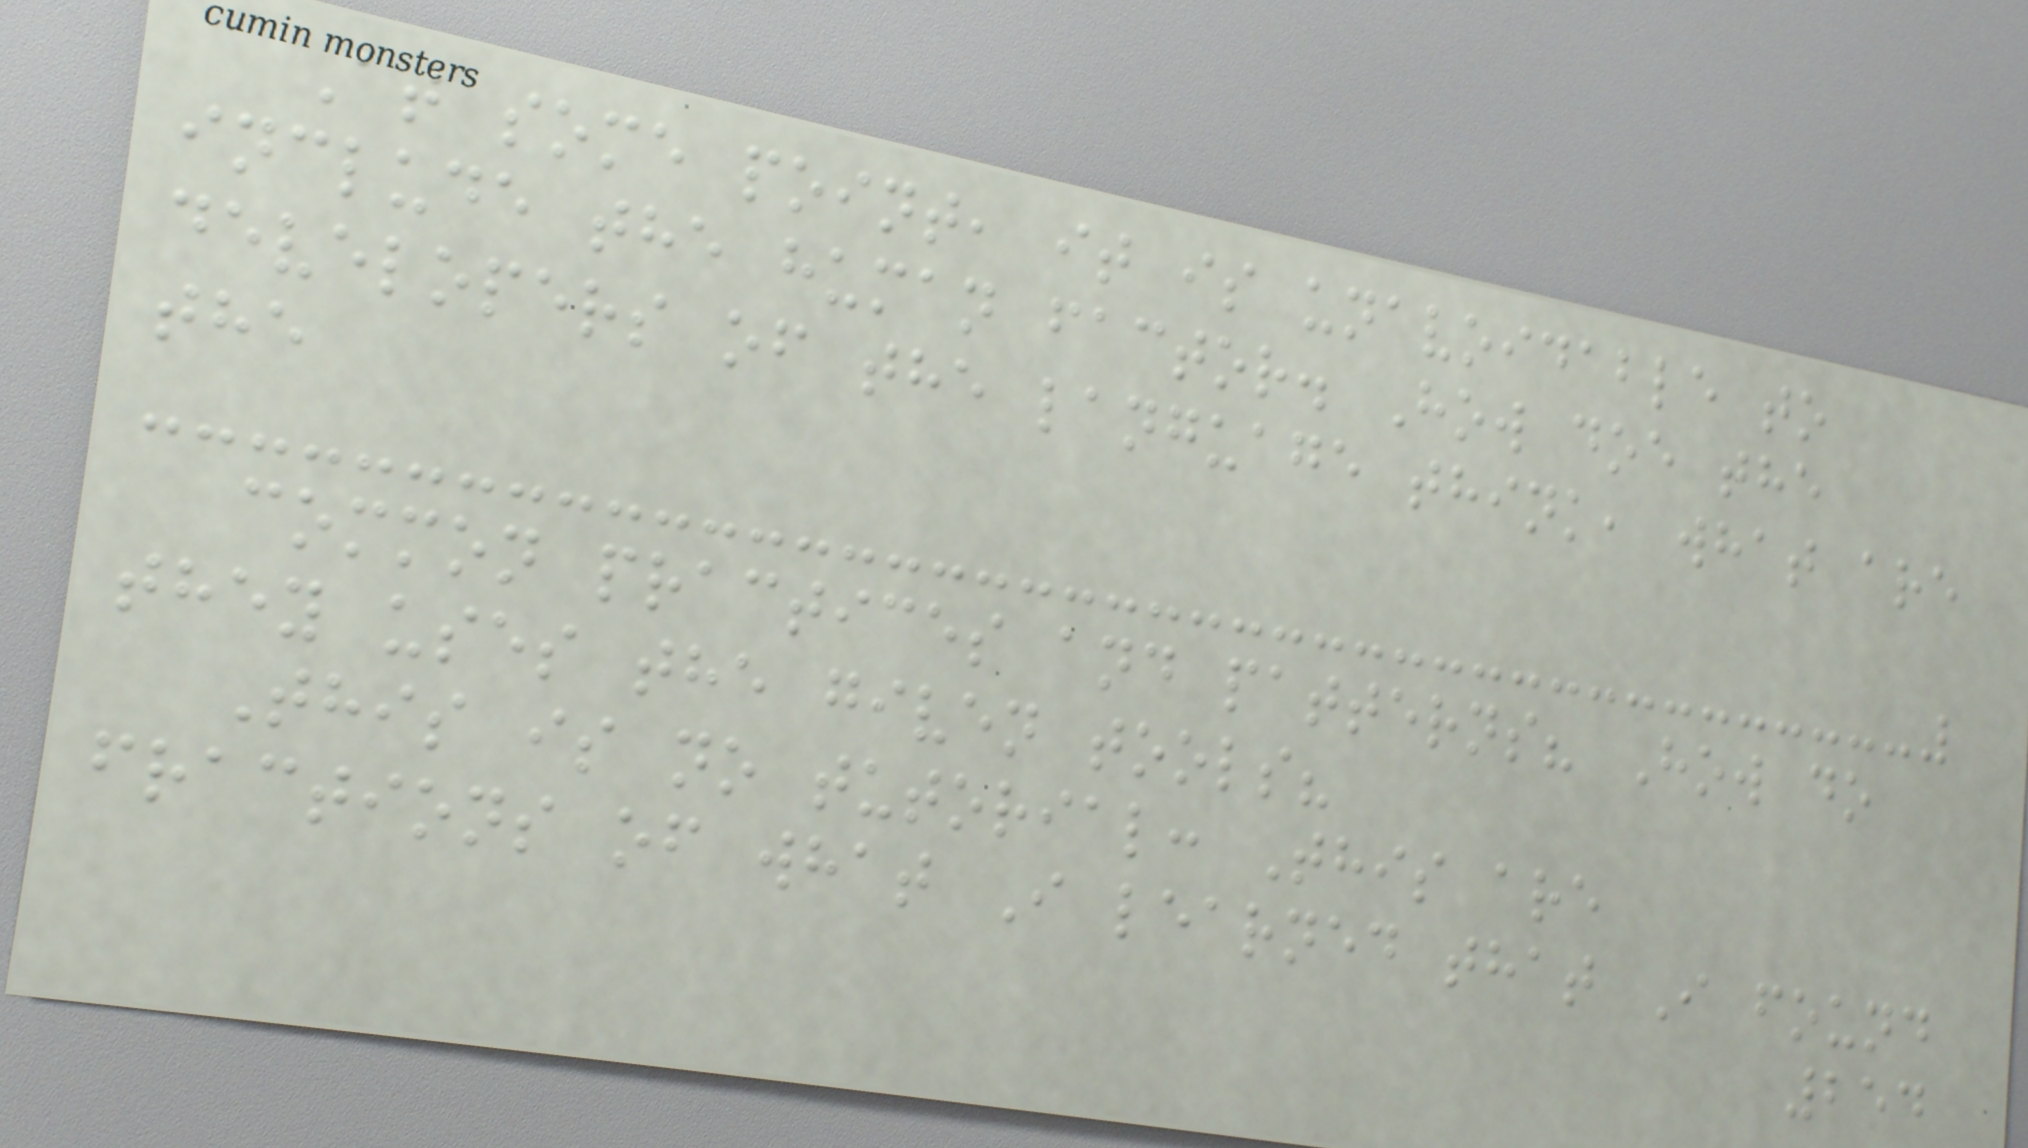At some point, it is unavoidable to
include the human factor. How doe the
developers of the language think, what are
the
common practices and patterns? How do
they uses the given tools?
This is no tutorial: This are
fractions of what I learned that I found
254
